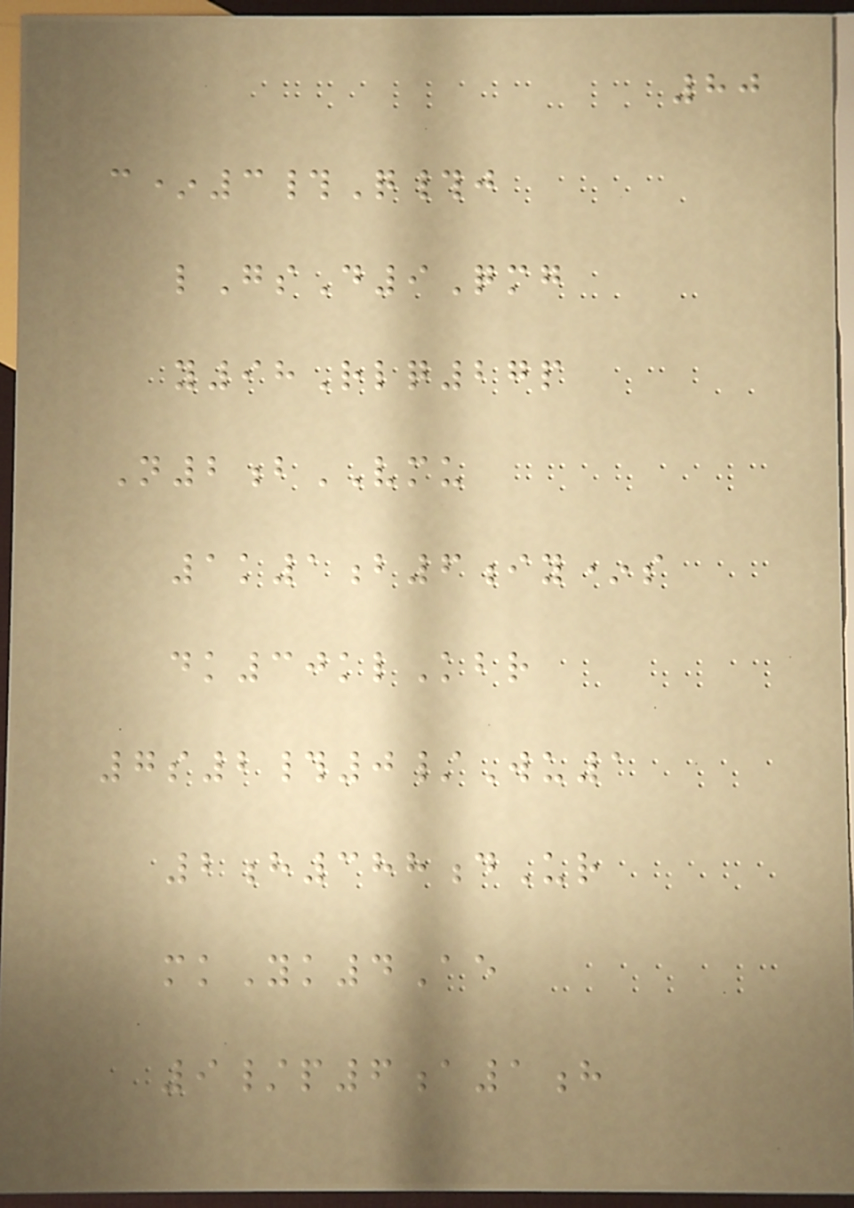80
c*3#Q#j
lGsD9Qmg
y98Rlq27p
N2bVMU
1k1b6iy*s
dk30klKbr
7s2#0/Wu1
2h388dUr
mkYk4Ae
9/p6a1h
